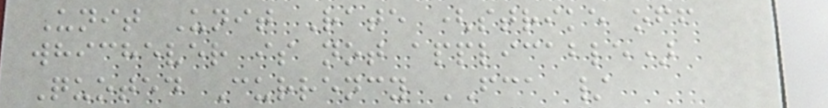Unit Unit Rate (strike off
whichever is not applicable)
Quoted Currency FCA /
